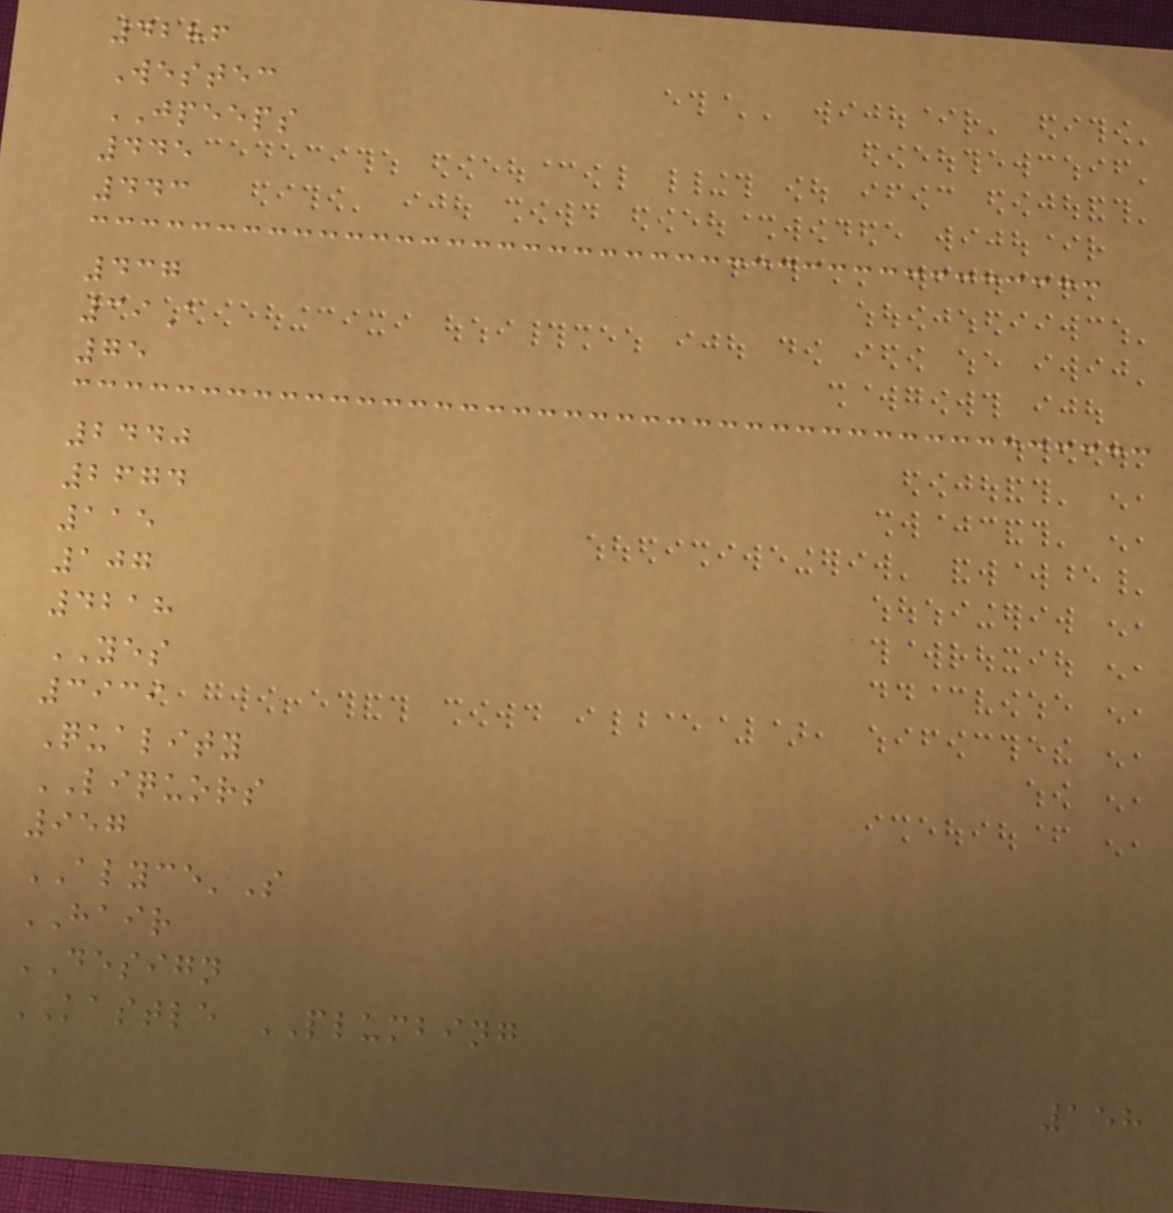4286
Westec
JPEEPS
445
443
437
39A
75
2440
2674
115
107
4218
YES
3939
Quality
LIQUORS
957
ALYCE'S
HAIR
DESIGN
KASTLE PLUMBING
158
